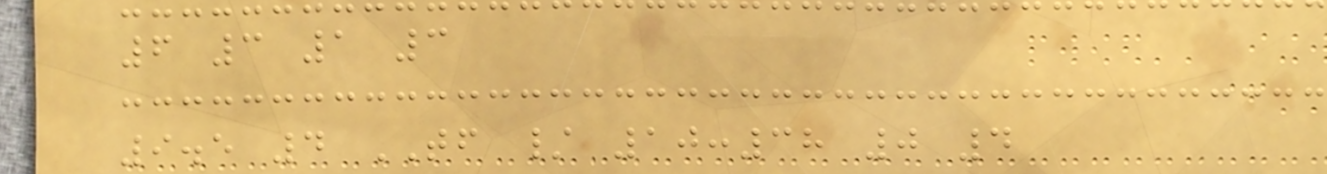6 3 1 3
9.5 4 TF / 10:38 0 4
